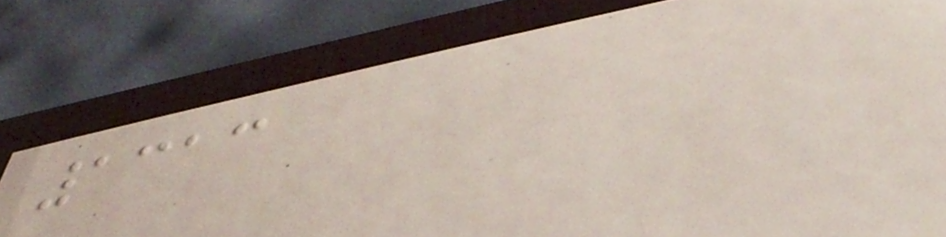1313
